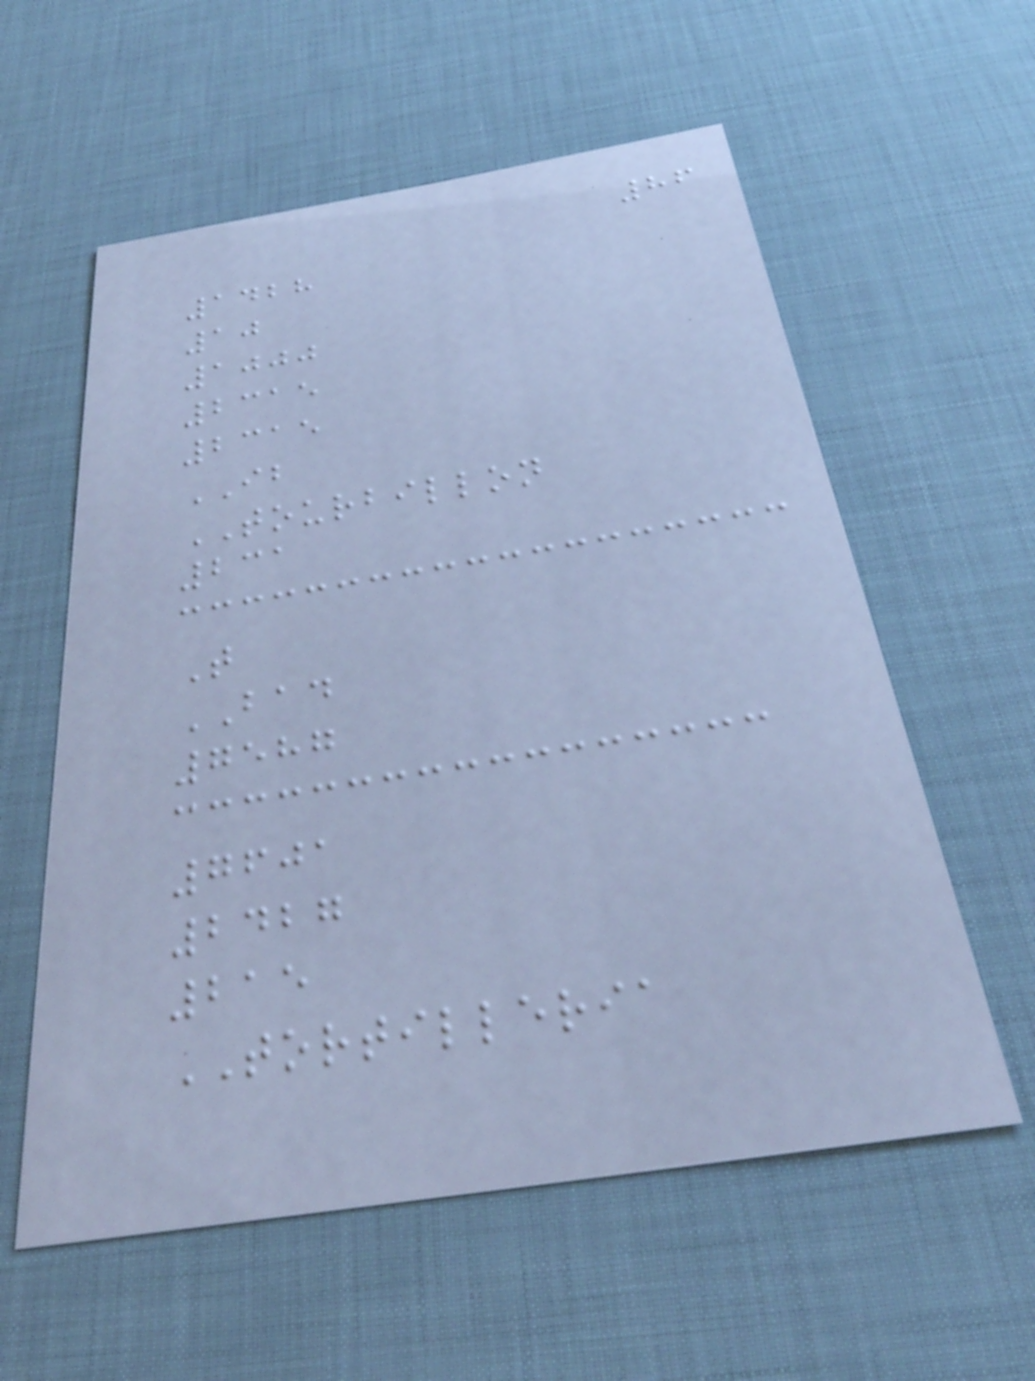86
1428
10
1000
2315
2315
IB
TOURBILLON
231
T
BAD
7587
7601
2427
215
TORTILLERIA
